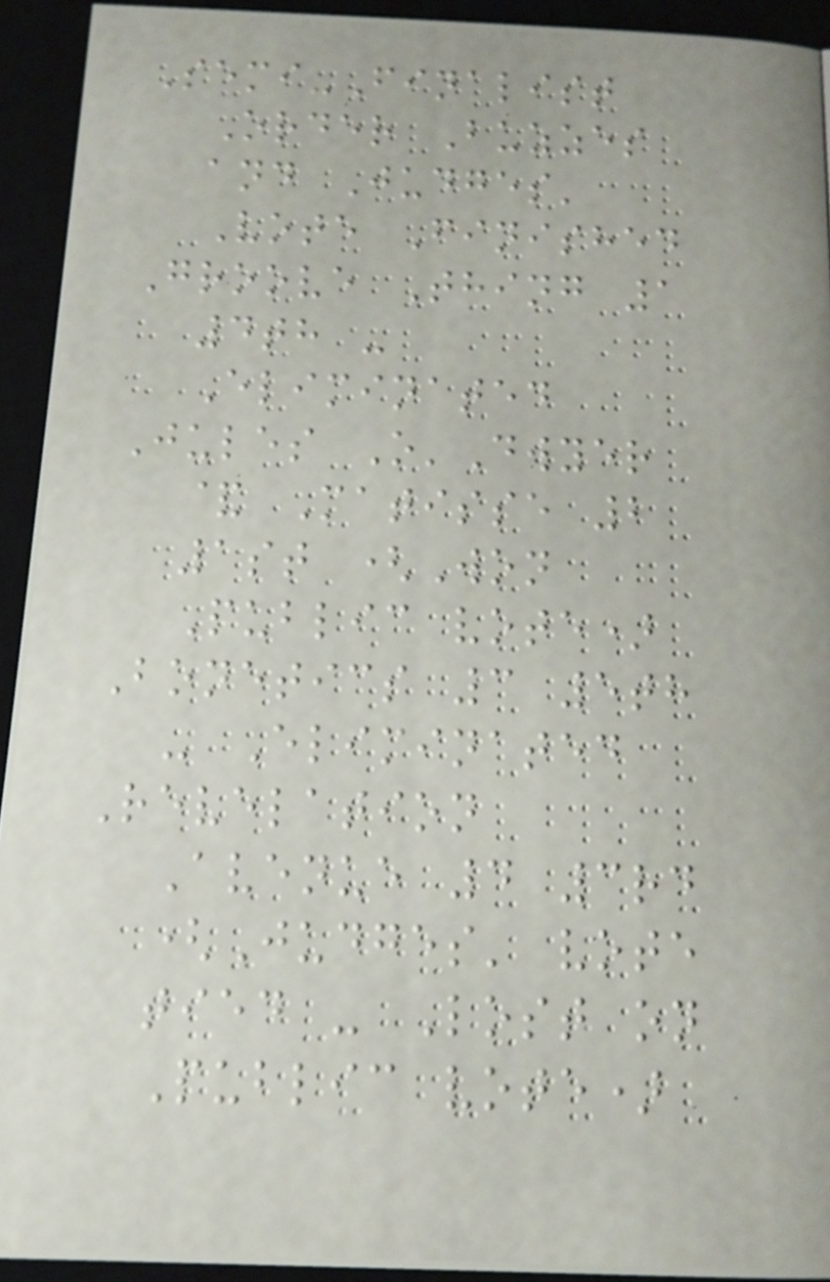Semi-Finalist
Order Buzzes
and Judges'
Vote Finished
Groove Thing 1
4th -
Eliminated
Jules O'Dwyer
& Matisse 2
1st (Won
Public vote)
Bonetics 3 5th
- Eliminated
Revelation
Avenue 4 3rd
(Judges' vote
tied - Lost on
Public vote)
